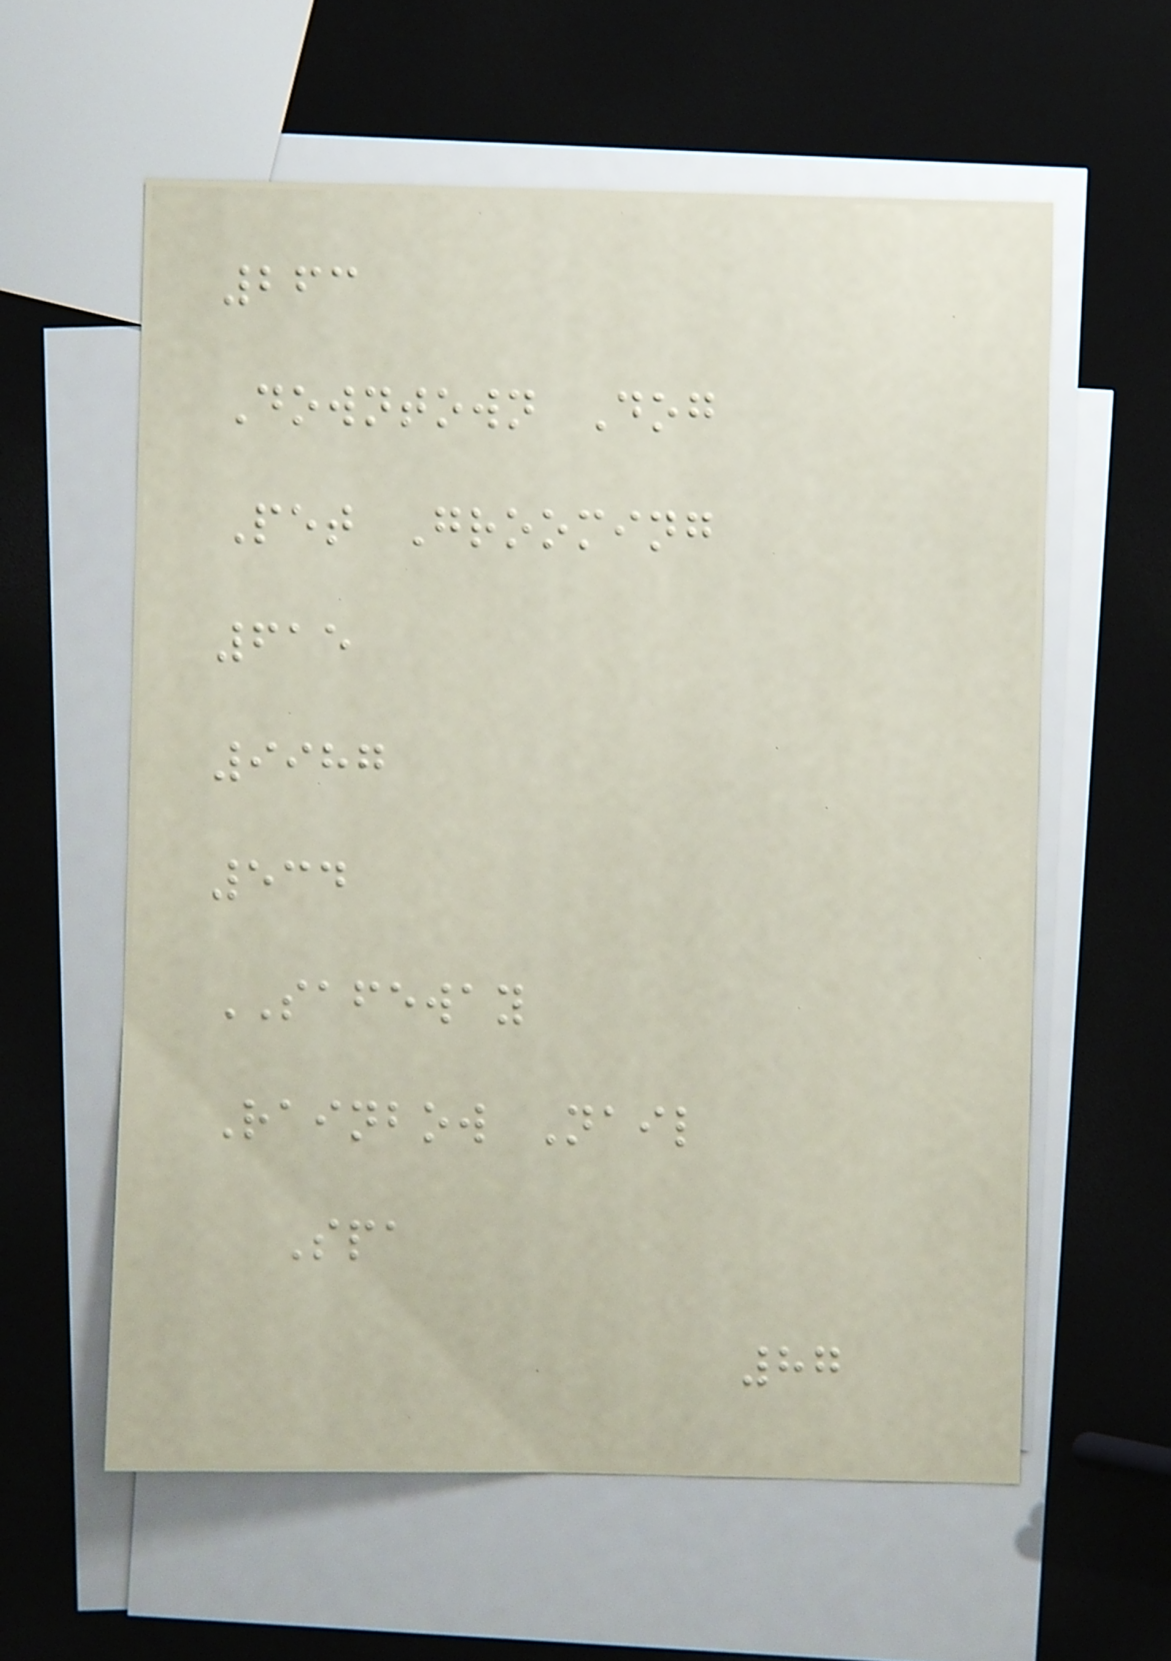263
Downtown Dog
Pet Grooming
615
9987
534
SAFEWAY
Rainbow Nail
Spa
87
